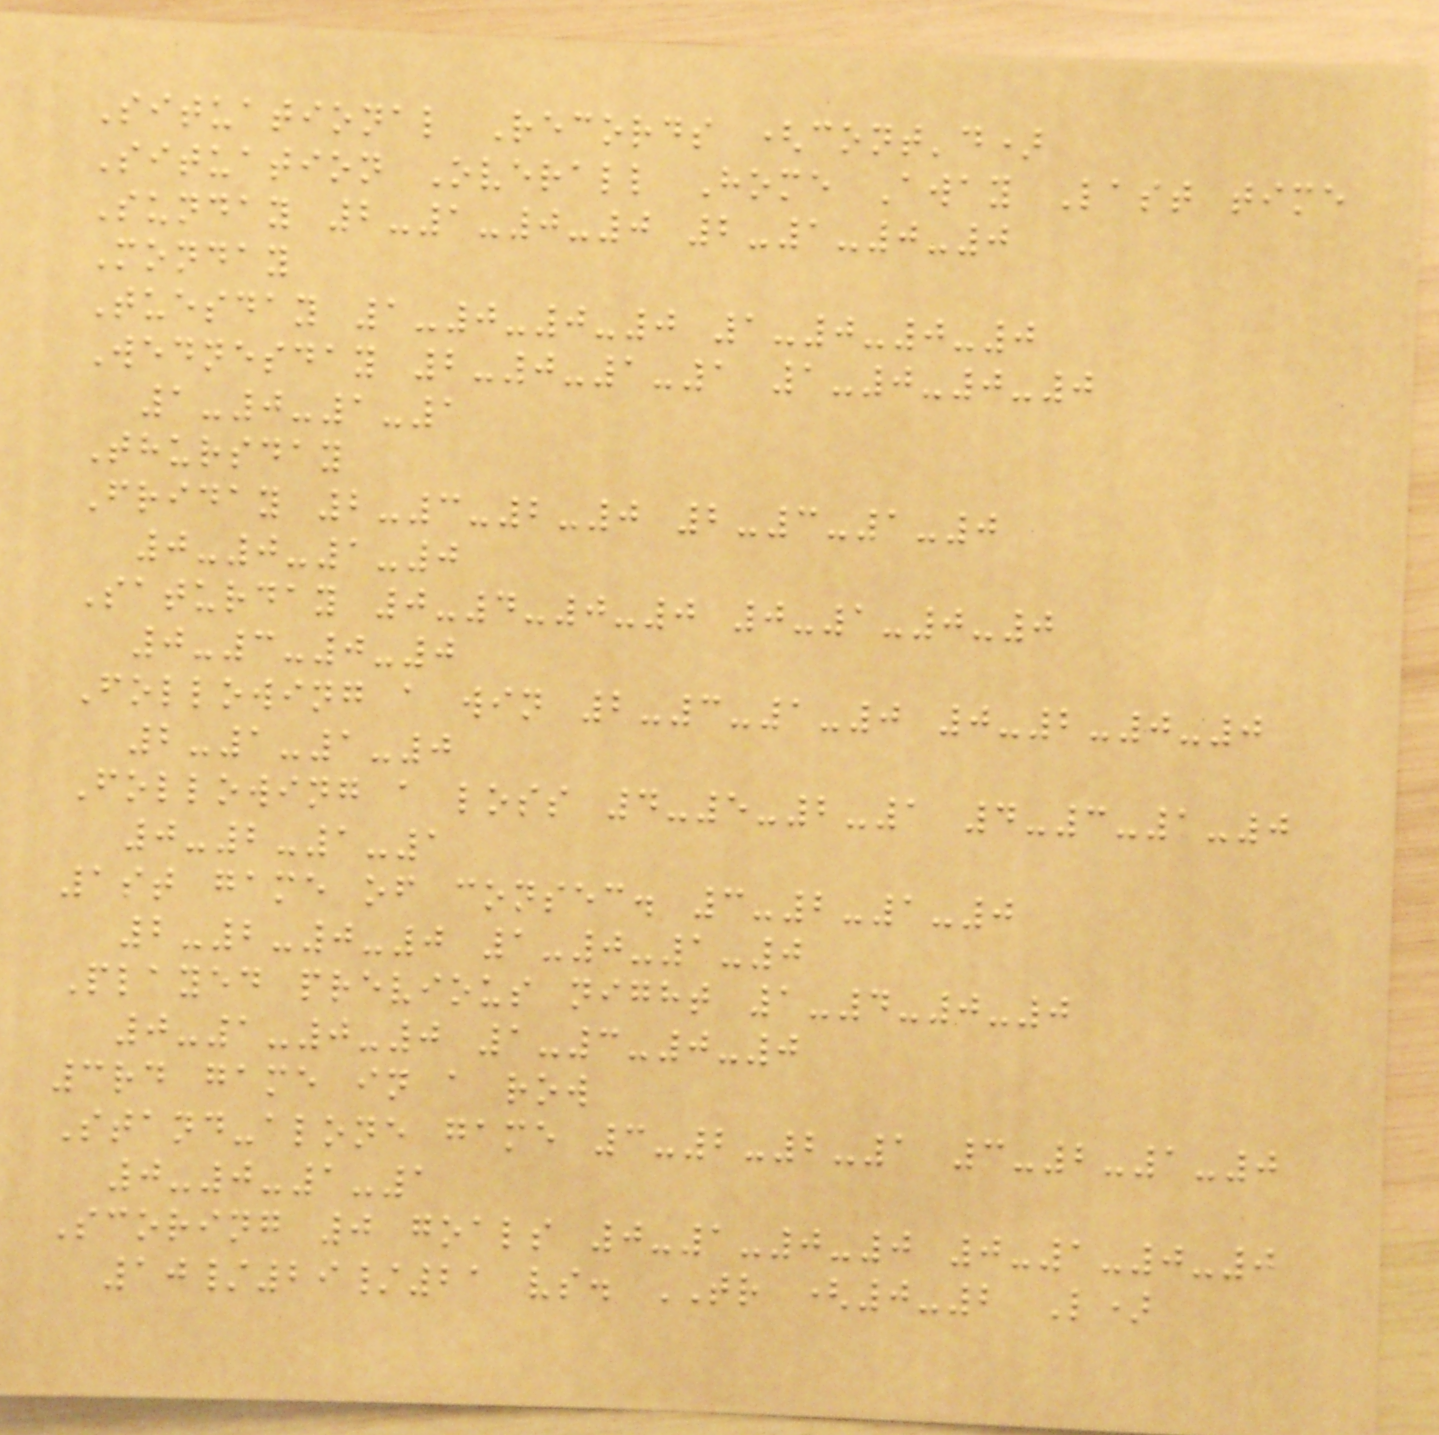Situational Records (cont'd)
Situation Overall Home Away Last time
Sunday 2-1-0-0 2-1-0-0
Monday
Tuesday 1-0-0-0 1-0-0-0
Wednesday 2-0-1-1 1-0-0-0
1-0-1-1
Thursday
Friday 2-3-2-0 2-3-1-0
0-0-1-0
Saturday 0-4-0-0 0-1-0-0
0-3-0-0
Following a win 2-3-1-0 0-2-0-0
2-1-1-0
Following a loss 4-5-2-1 4-3-1-0
0-2-1-1
1st game of consec. 3-2-1-0
2-2-0-0 1-0-1-0
Played previous night 1-4-0-0
0-1-0-0 1-3-0-0
3rd game in a row
Stand-alone game 3-2-2-1 3-2-1-0
0-0-1-1
Scoring 0 goals 0-1-0-0 0-1-0-0
10/29/21 vs. TR (0-2 L)
